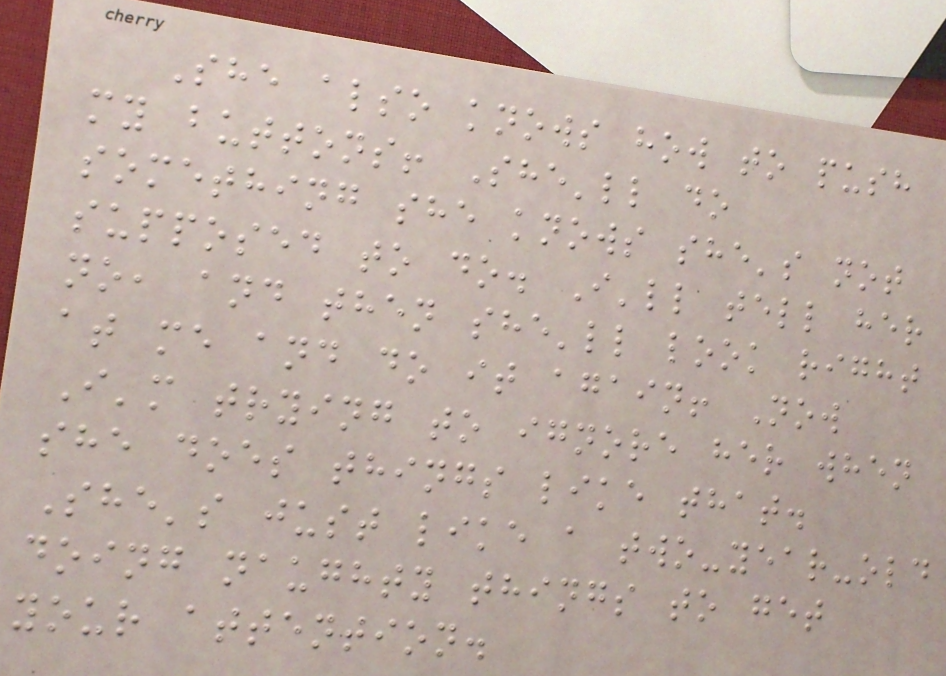She also knows how to push
my buttons! She'll do
something she knows she's not
supposed to do. I'll tell her
no, and then she'll look right
at me and do it again! Now
I'm trying to ignore her when
she does things like that.
She's just like a two-year-old
doing naughty things to get
your attention.
